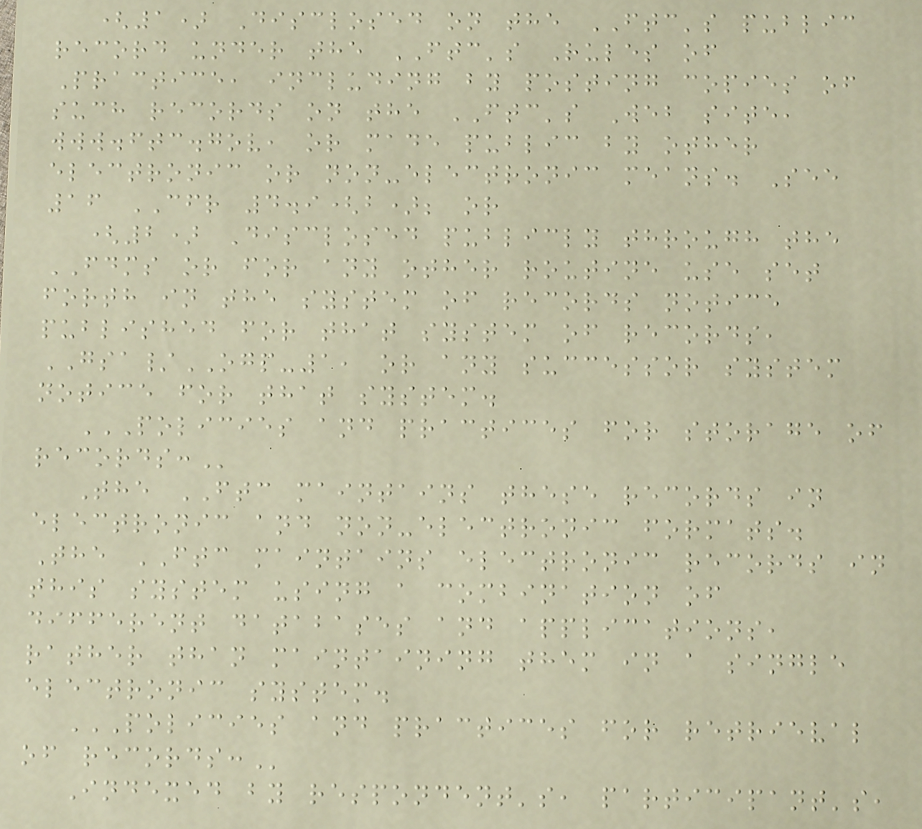(1) Disclosed on the FTC's public
record under the FTC's Rules of
Practice, including by posting copies of
such records on the FTC's Web site,
www.ftc.gov, or made public by other
electronic or non-electronic means. See
16 CFR 4.9(b); or
(2) Disclosed publicly through the
FDMS or for any other routine use set
forth in the system of records notice
published for that system of records,
GSA/OGP-1, or any successor system
notice for that system.
POLICIES AND PRACTICES FOR STORAGE OF
RECORDS:
The FTC maintains these records in
electronic and non-electronic formats.
The FTC maintains electronic records in
this system using a combination of
different databases and applications,
rather than maintaining them in a single
electronic system.
POLICIES AND PRACTICES FOR RETRIEVAL
OF RECORDS:
Indexed by respondent's, participant's,
